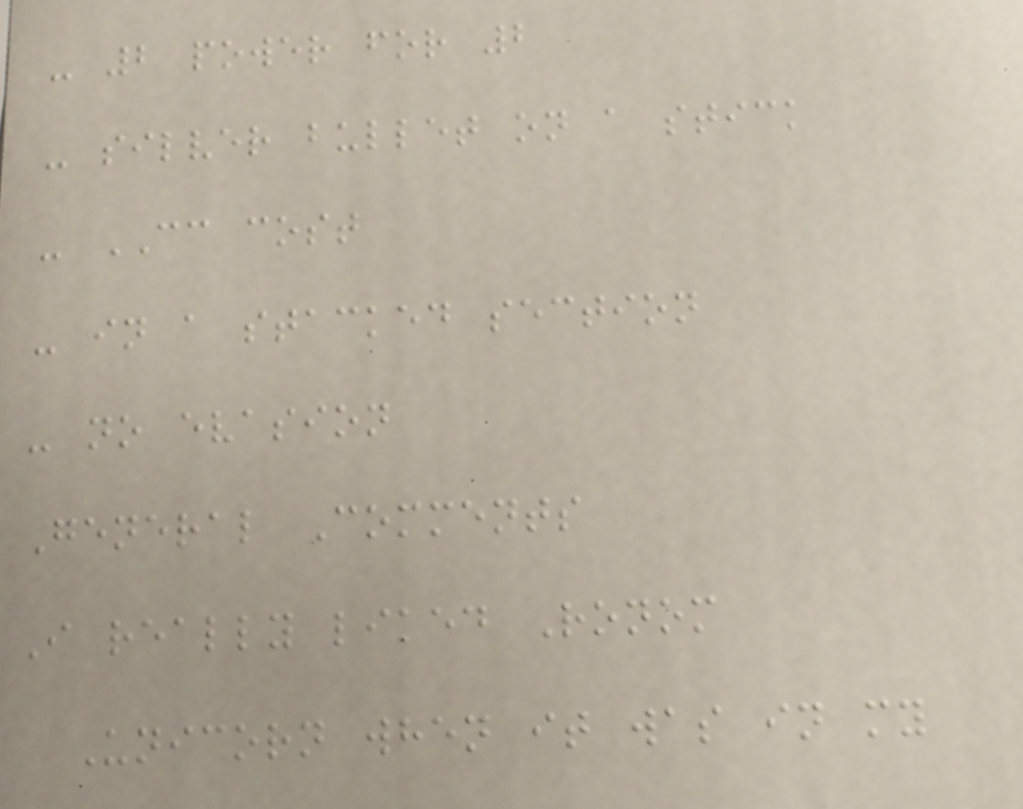- 2 power for 2
- silver bullet on a stick
- CC cost
- in a stacked section
- no evasion
General Comments
I really liked Ronom
Unicorn when it was in my
